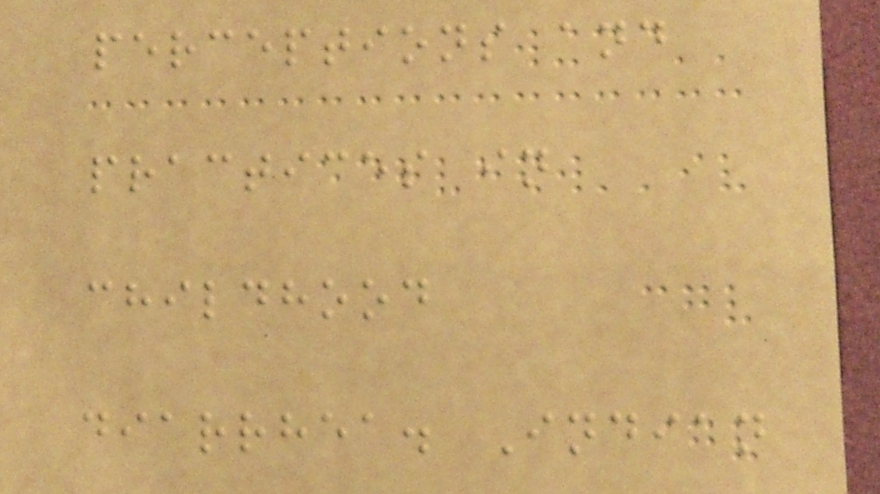perceptions and
practices in
childhood
diarrhea. Indian
